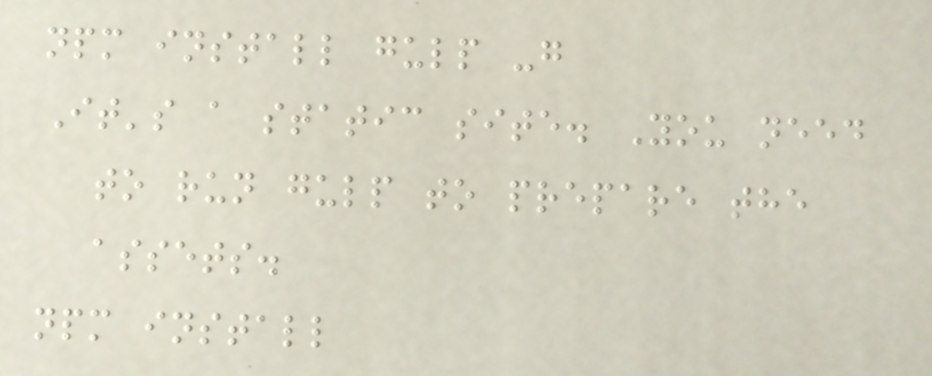npm install gulp -g
It's a static site. You need
to run gulp to prepare the
assets.
npm install
